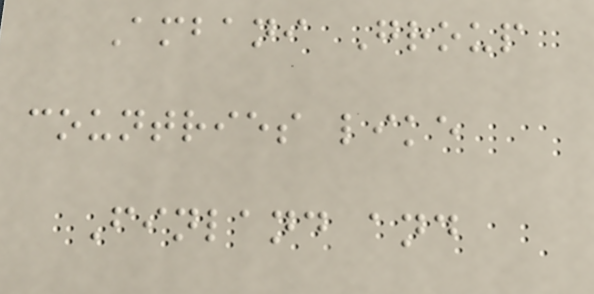Ambani Group
countries like
Finland and
